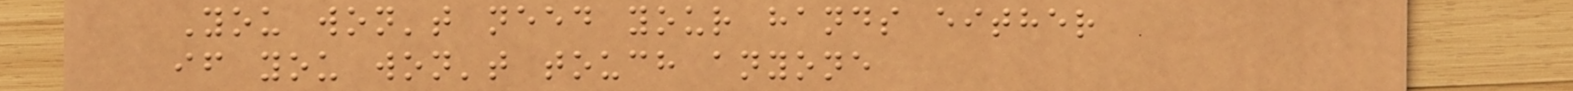You won't need your hands either
if you won't touch anyone
